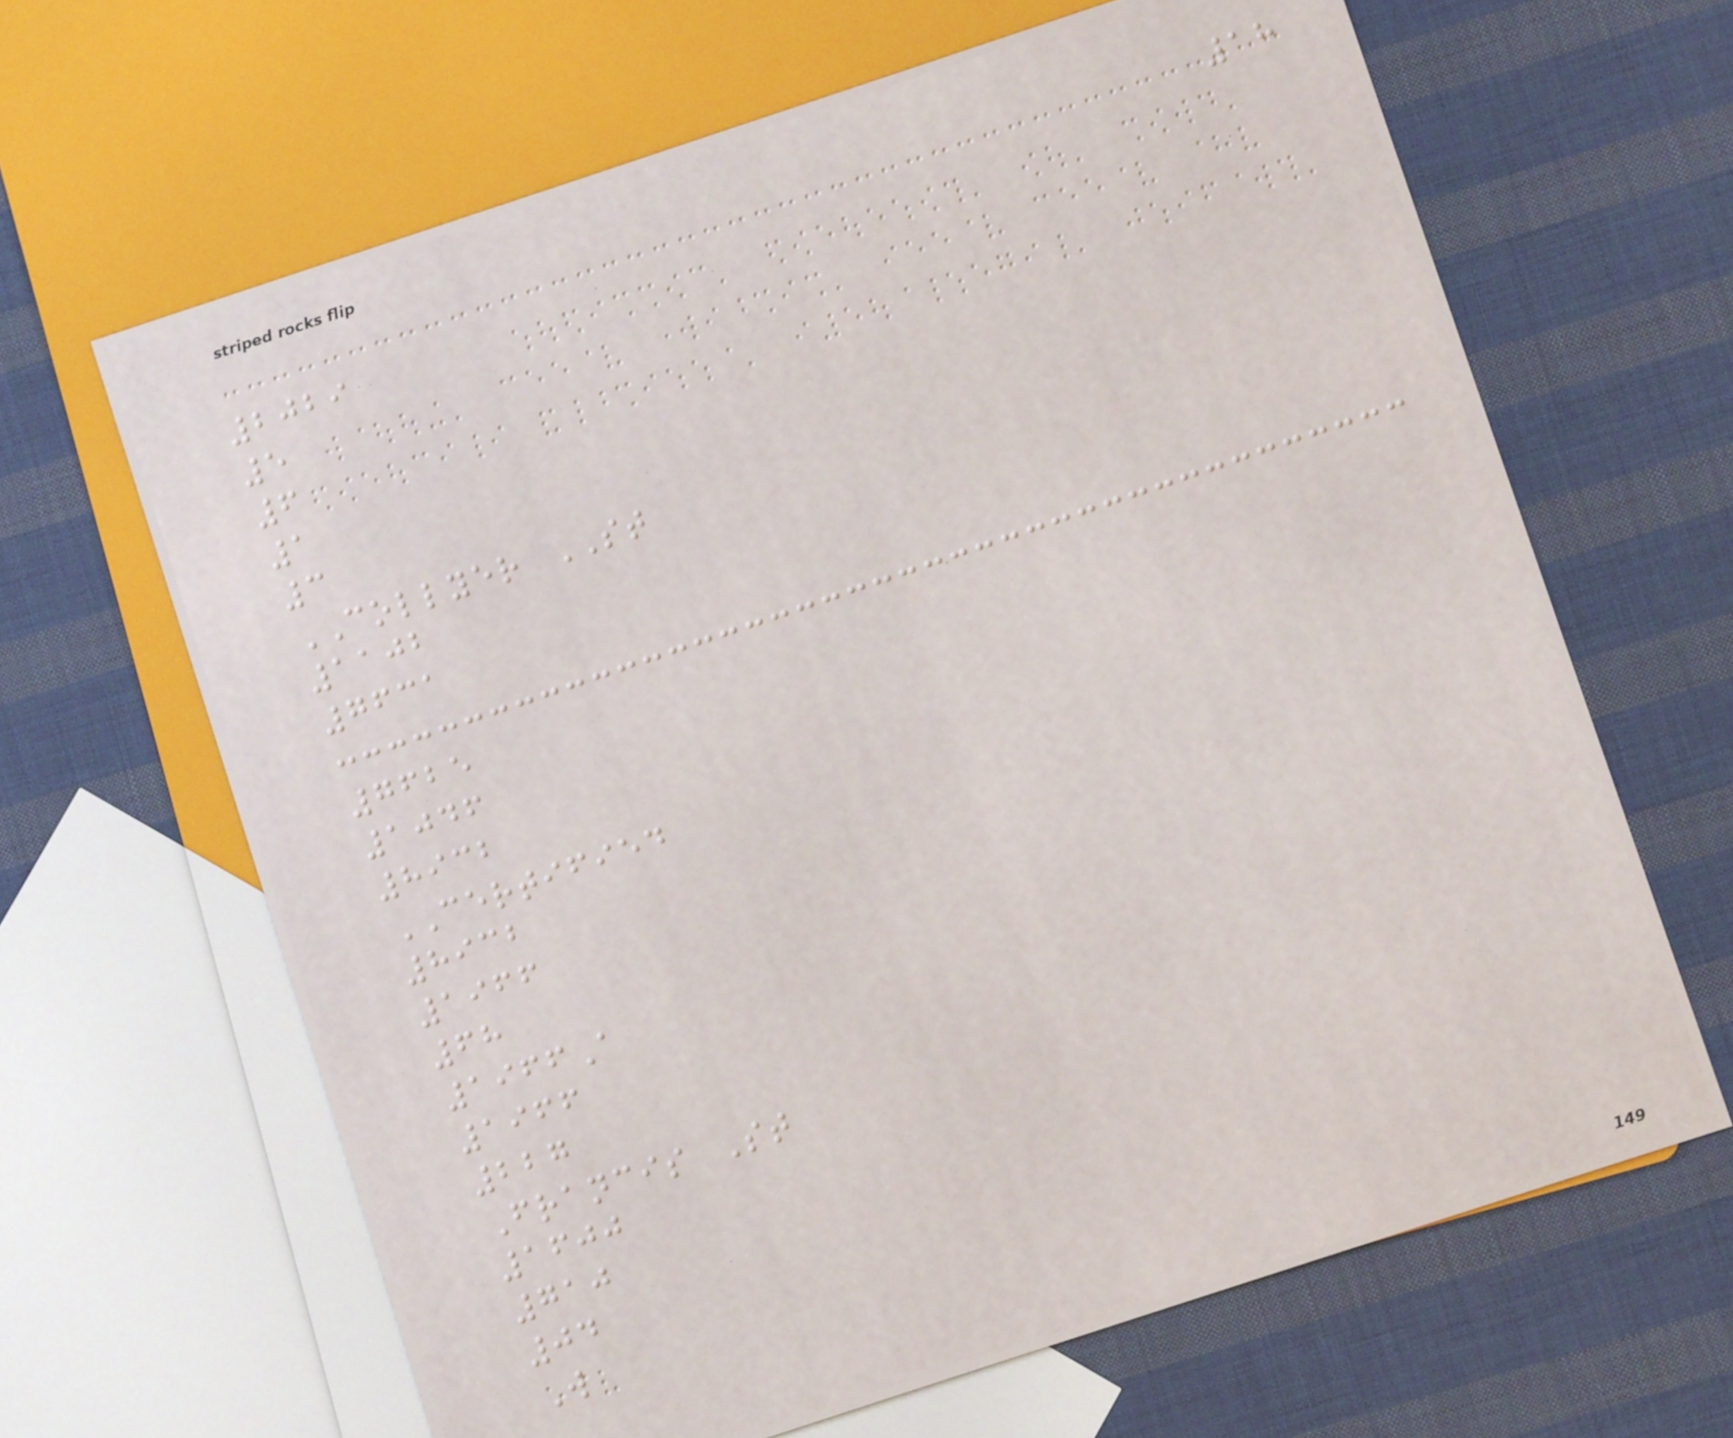18
2029
5
6
1
3
COLLYER ST
1102
7631
7625
1046
8932
CERTIFIED
8932
1966
68
1966A
1966
227
Francis St
1600
710
04
W
